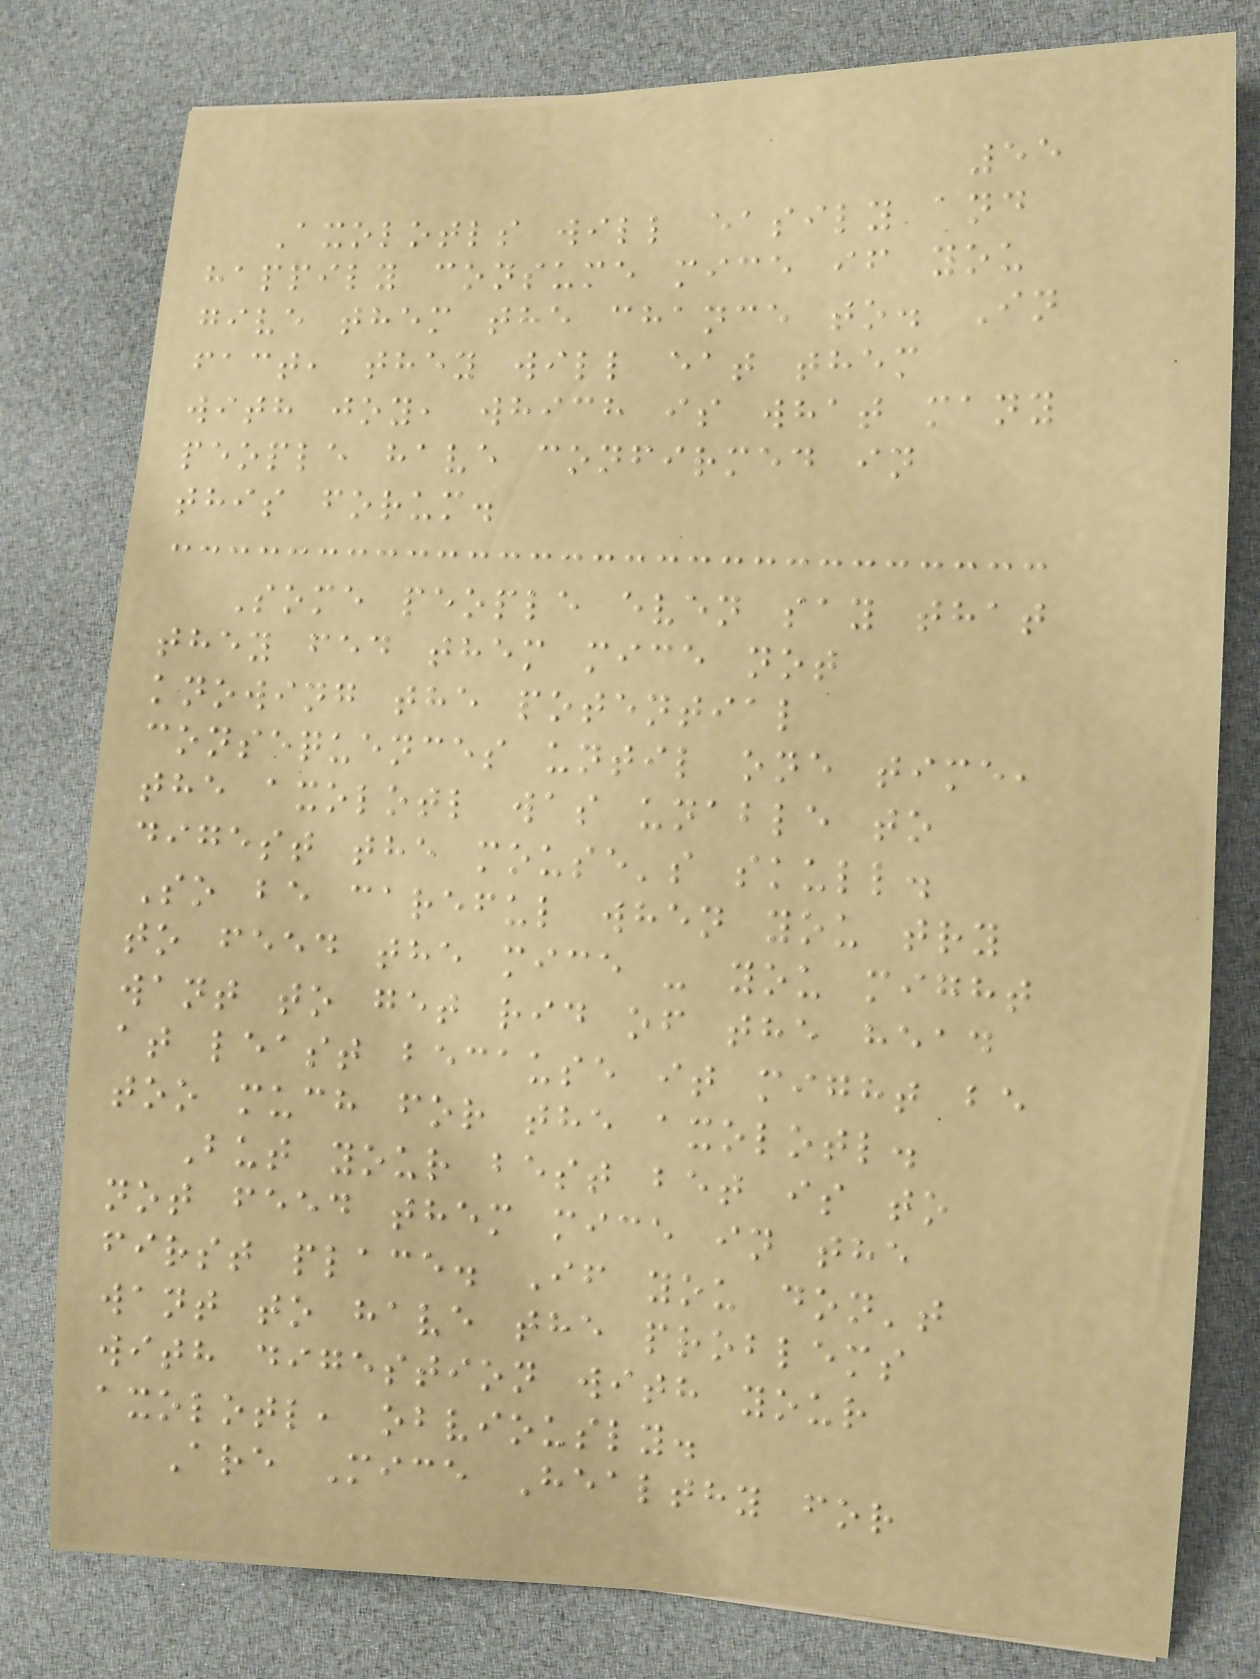55
Axolotls will easily and
happily consume mice if you
give them the chance to. In
fact, they will eat them
with joy, which is what many
people have confirmed in
this forum.
Some people even say that
they fed them mice not
knowing the potential
consequences until one time,
the axolotl was unable to
digest the mouse's skull.
So be careful when you try
to feed the mice - you might
want to get rid of the head
at least because it might be
too much for the axolotl.
But your best bet is to
not feed them mice in the
first place. If you don't
want to have the problems
with digestion with your
axolotl, obviously.
Are Mice Healthy for
